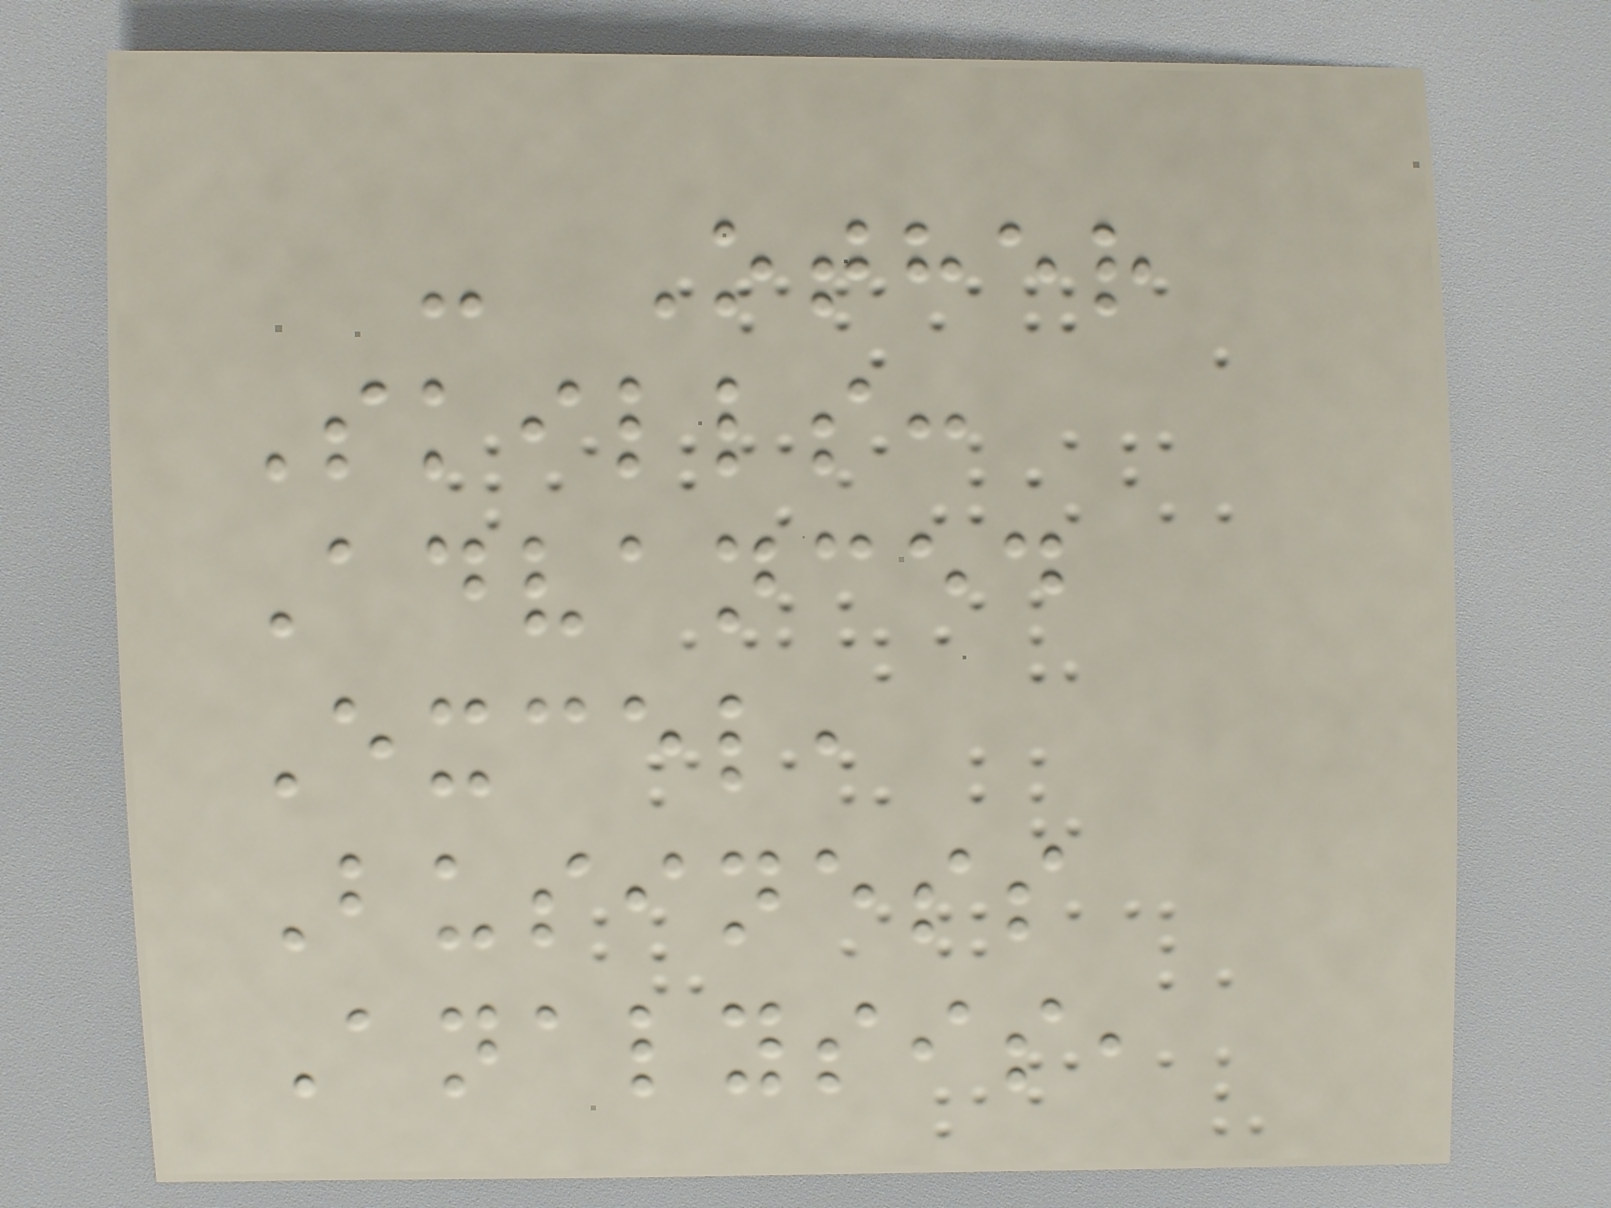- Other
Skills:
Advanced
Excel,
Business
Analysis,
